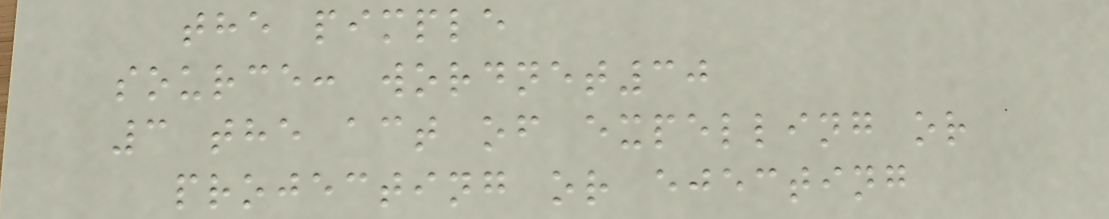the pimple
source: wordnet30
3 the act of expelling or
projecting or ejecting
